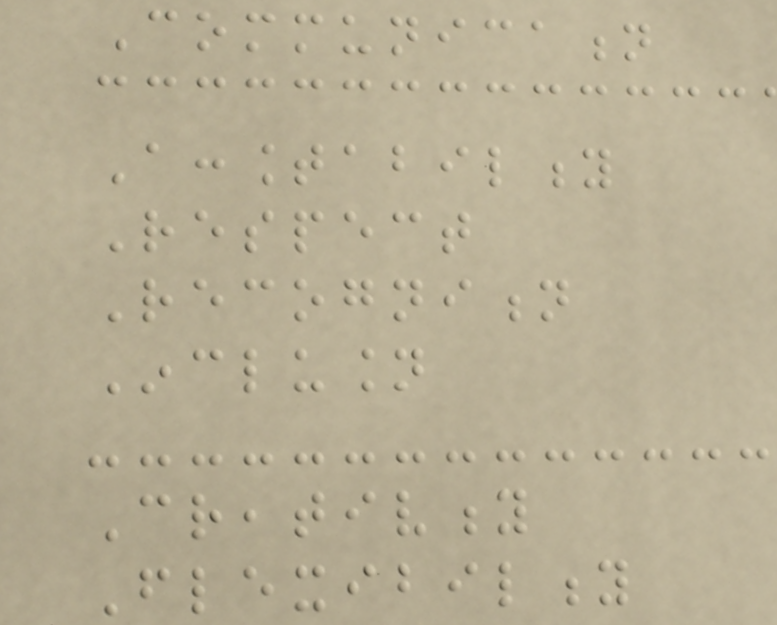Communication
Accountability
Respect
Recognition
Inclusion
Creativity
Flexibility
